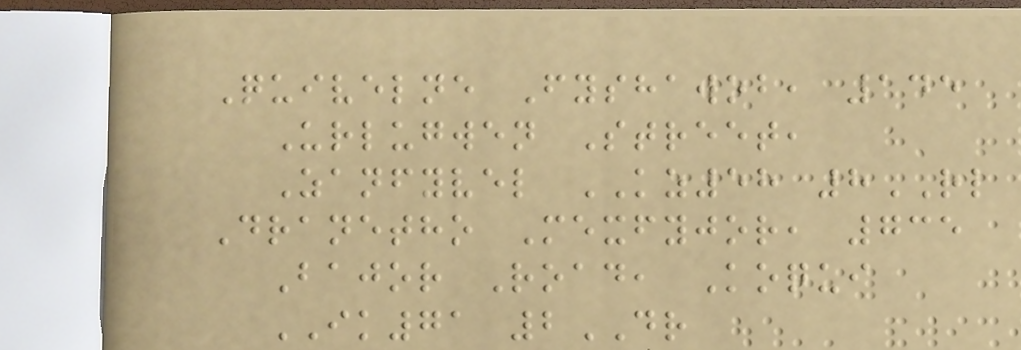Quivelne Fyshawob, 145
Urlugwen Street,
Zanfyvel KZ58 8RL
Dranetho Mexfyjor, 735
Bajor Road, Koqui
IK71 2DR
